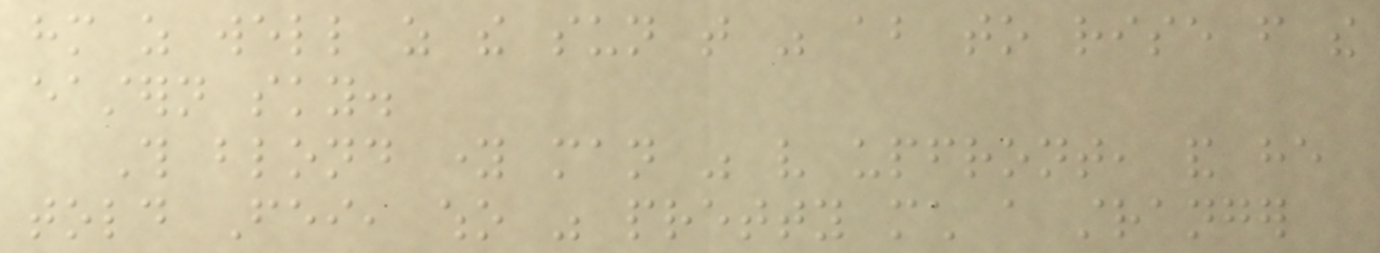him as well as the sun that was about to rise from the
eastern sky.
This blond young man was very upfront, and he
told Fei, who was pretty much a stranger
